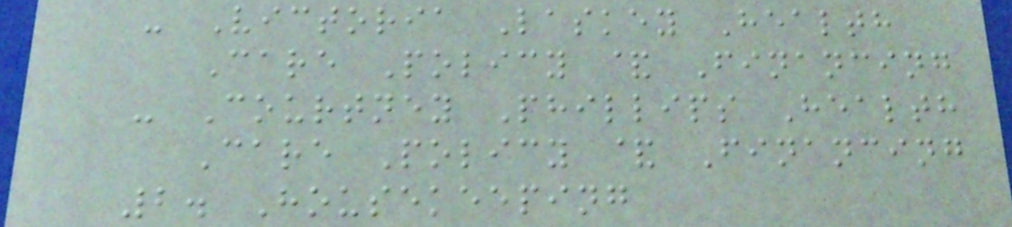- Victoria Laskey Health
Care Policy & Financing
- Courtney Phillips Health
Care Policy & Financing
2. Housekeeping
